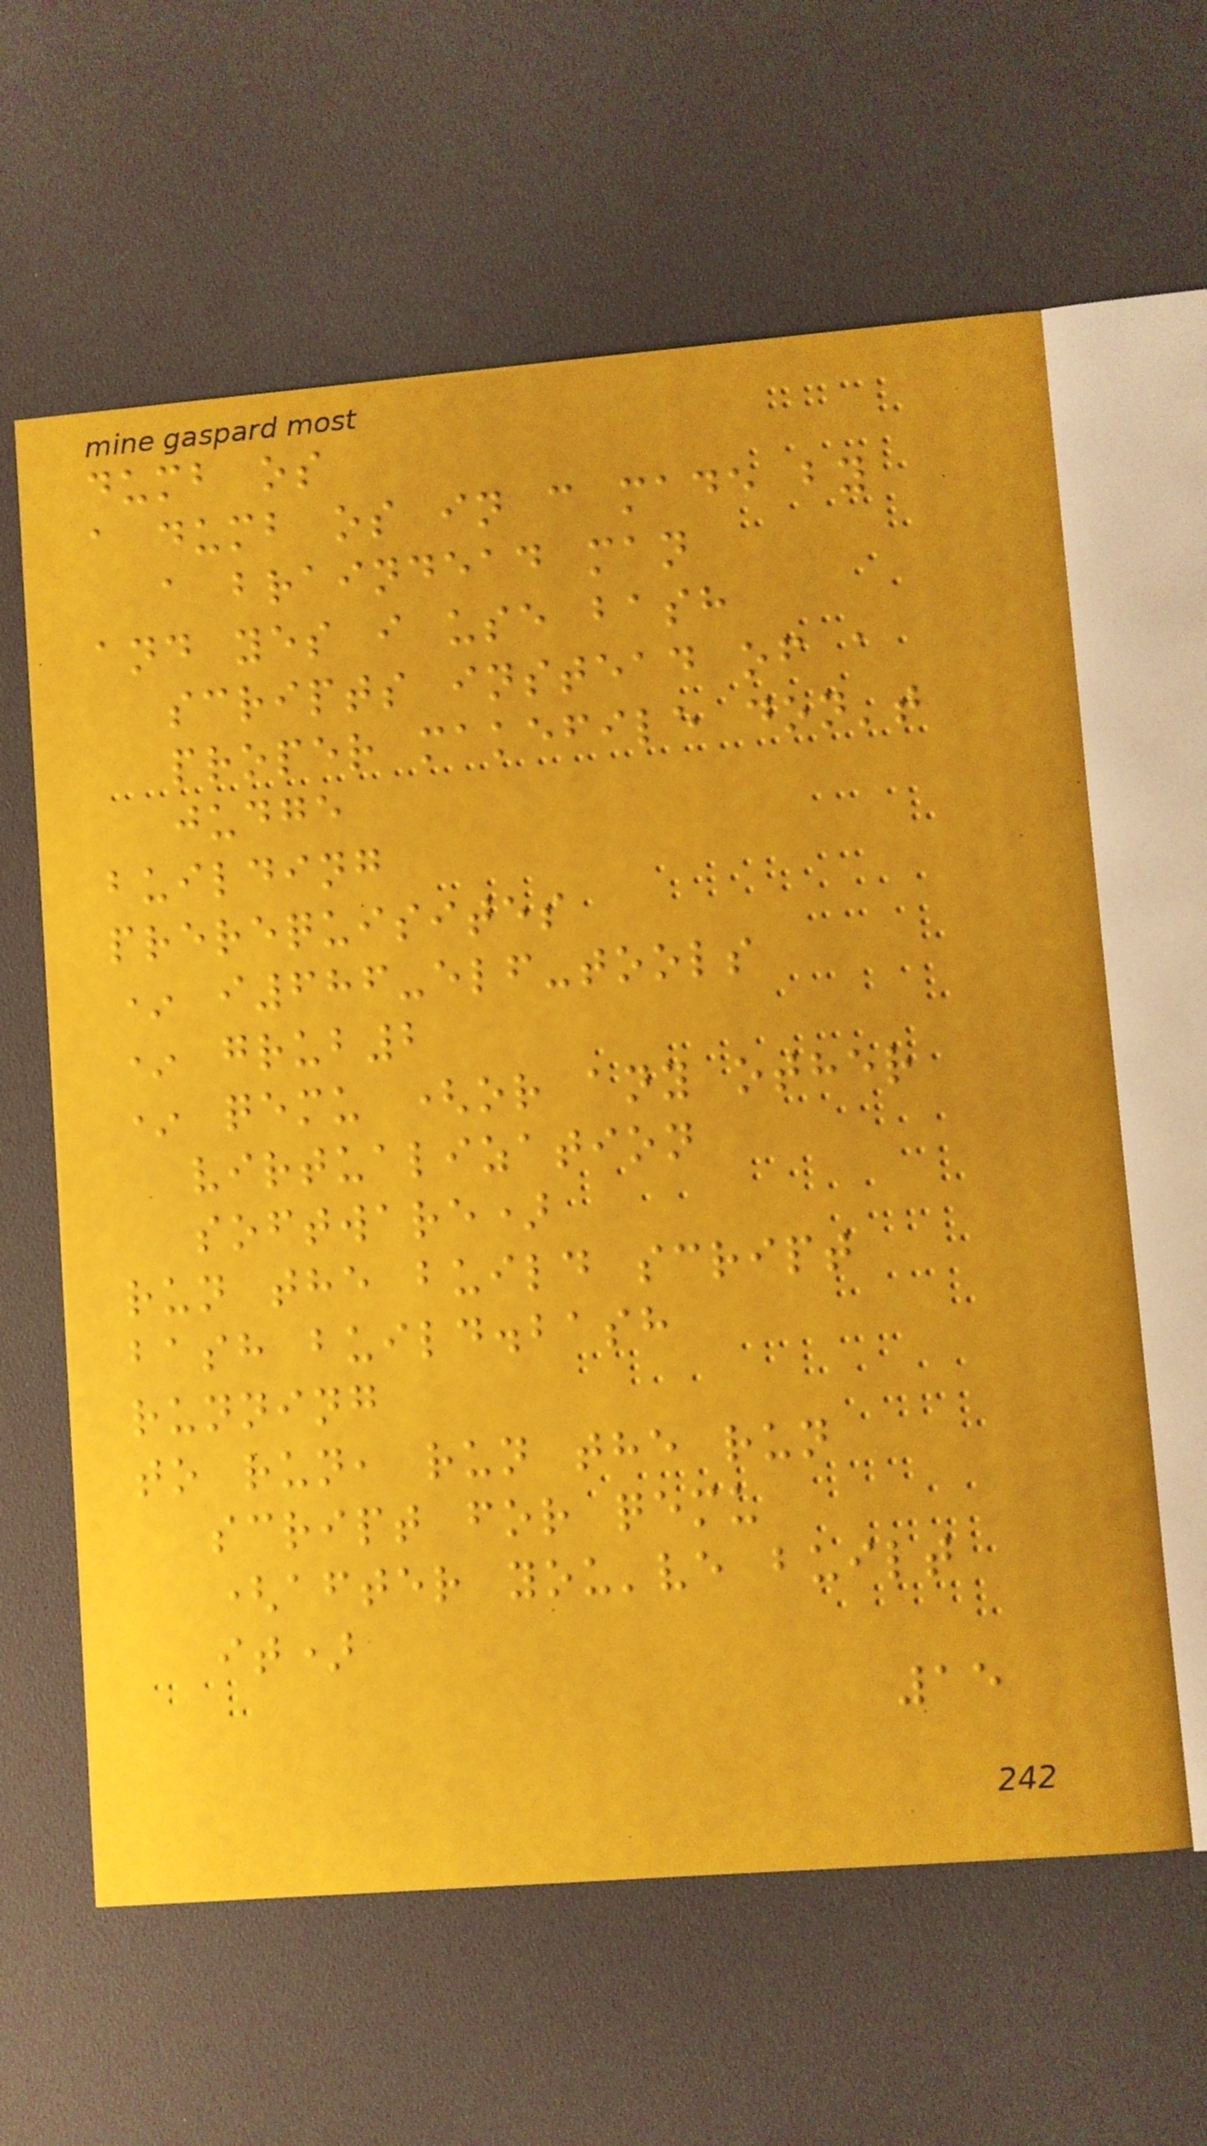dumb os
a dumb os in c made by
a braindead man
and yes i use bash
scripts instead of a
proper makefile don't
judge
building
prerequisites
* i686-elf-tools
* grub2
* qemu (or any other
virtualization
software)
run the build script
bash build.bash
running
to run, run the run
script for qemu
(after you've built
it)
15
